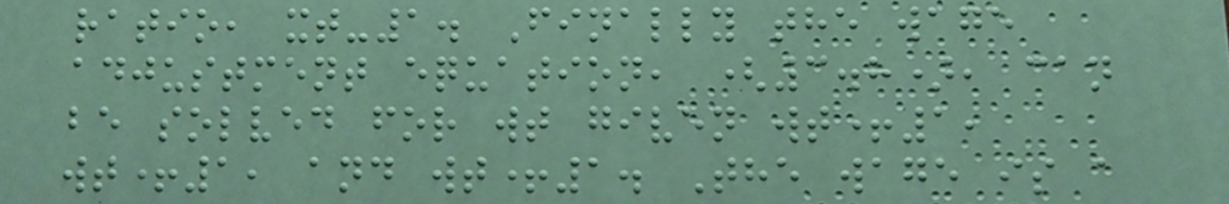ratio, xt-1. Finally the wage
adjustment equation, (3.8), can
be solved for wt given wt+1,
wt+1, and wt+1. The wage is a
